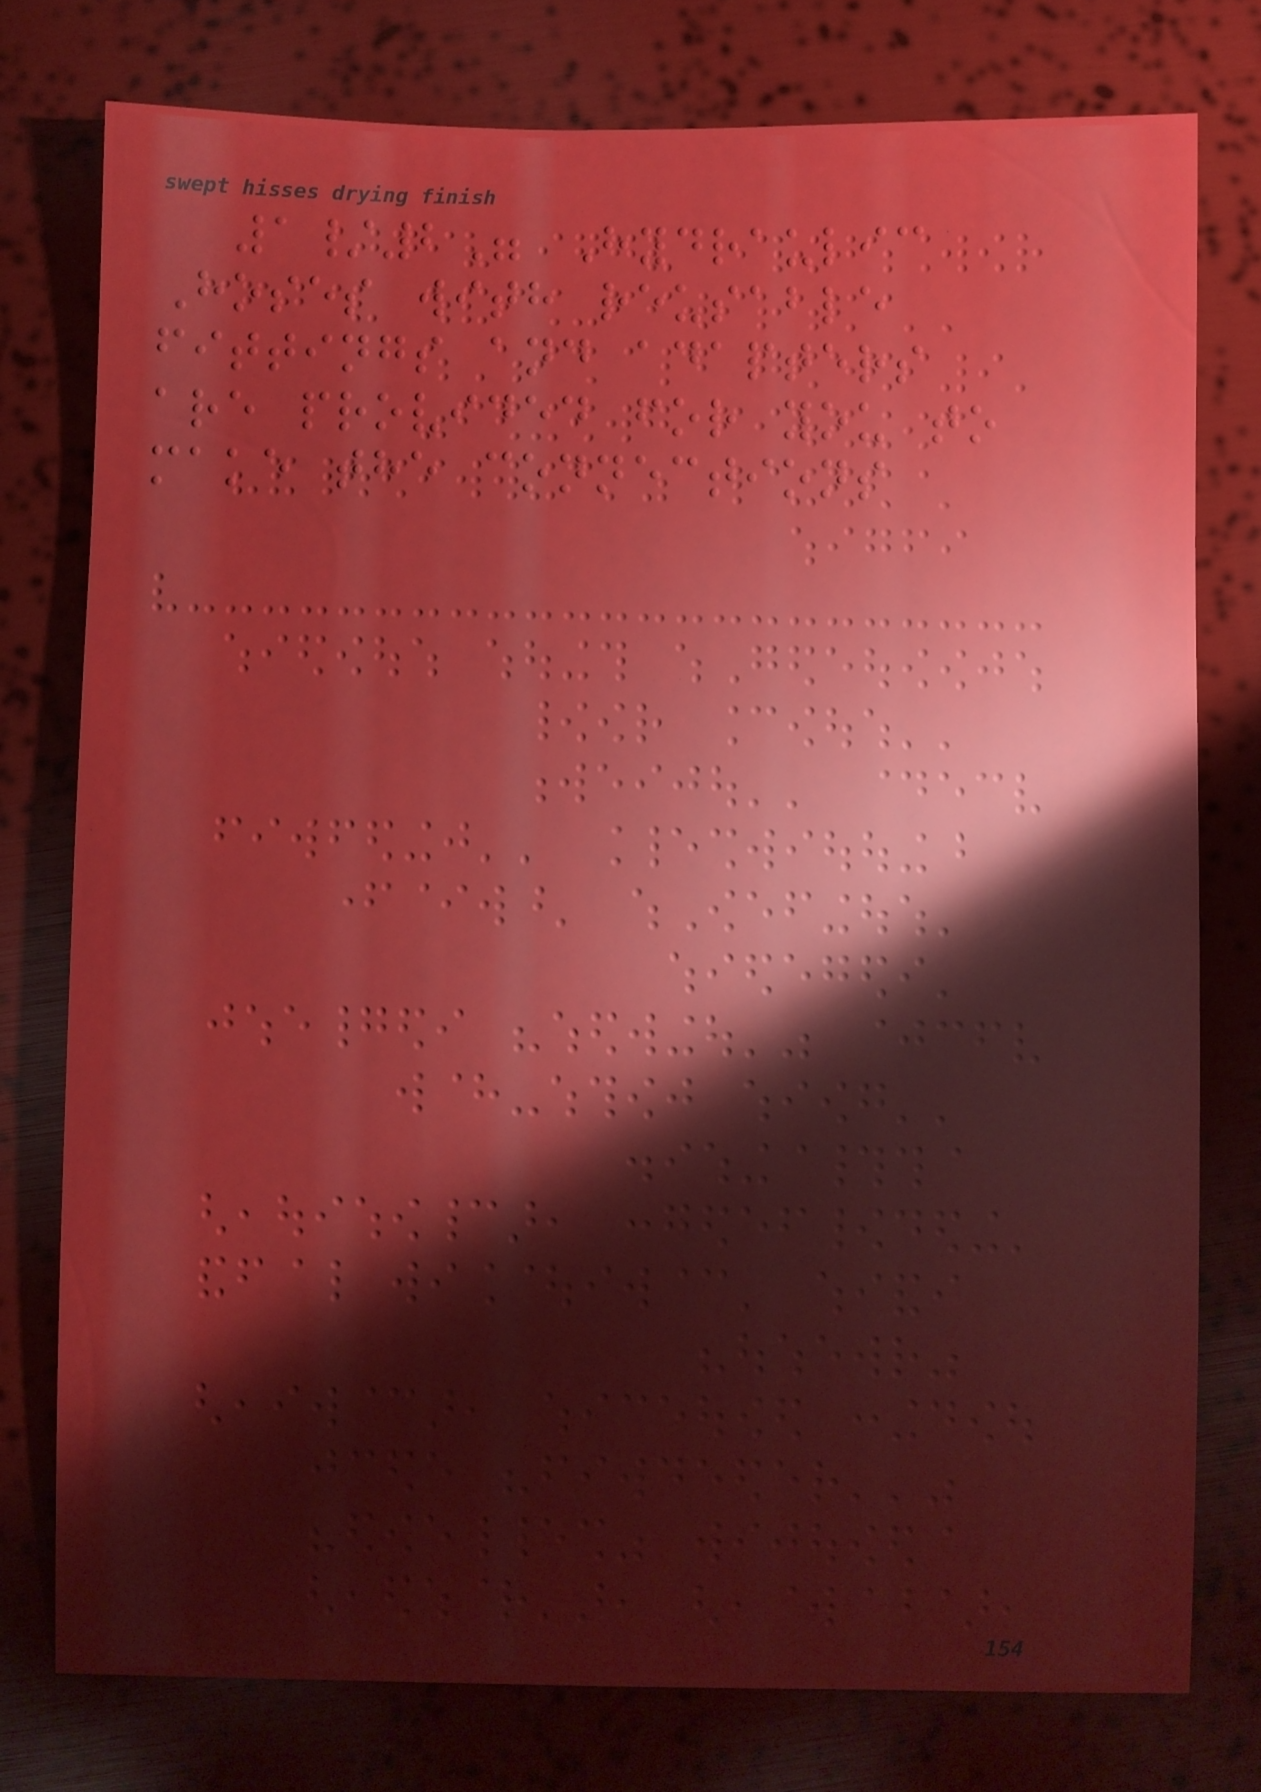1/2" Hydraulic
Hoses with reusable
fittings and adapters
are provided for you to
make the connections
